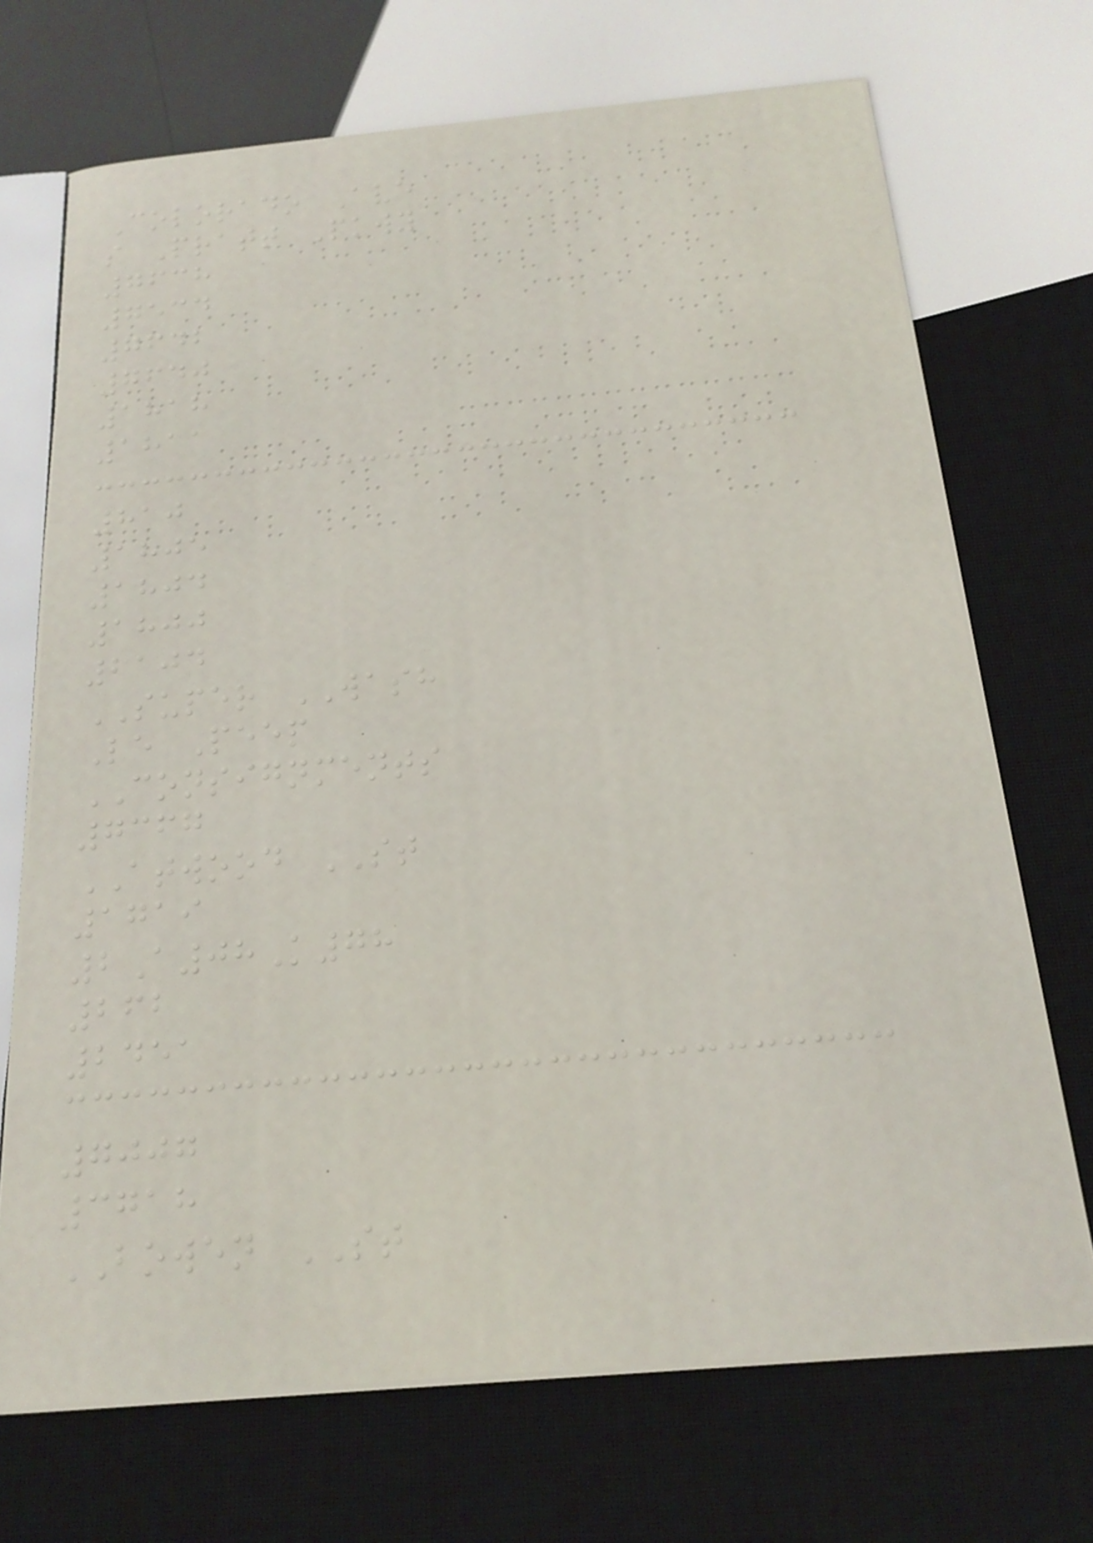Colorado Ave
s Pratt Pkwy
7638
7534
7642
7640
1818
1811
810
1805
1804
1800
2104
SUPER WASH
Le Peep
CONSIGNMENTS
7367
ATWOOD ST
1719
2A08K78
262
2451
7007
3718
BOWEN ST
